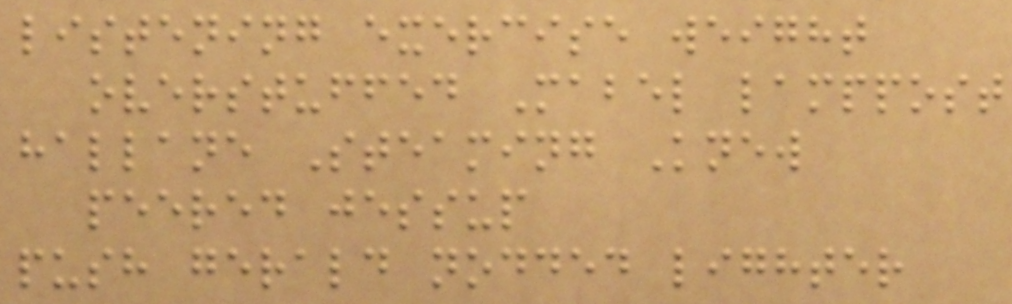listening exercise weight
overstuffed Mabel lamppost
hallane Steaming Knew
peered jessup
push gerald nodded lighter
